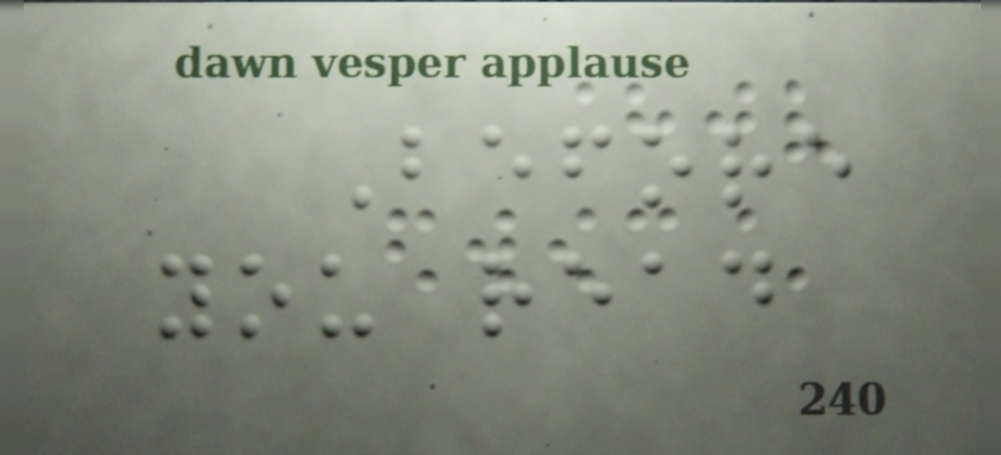Before
you read
